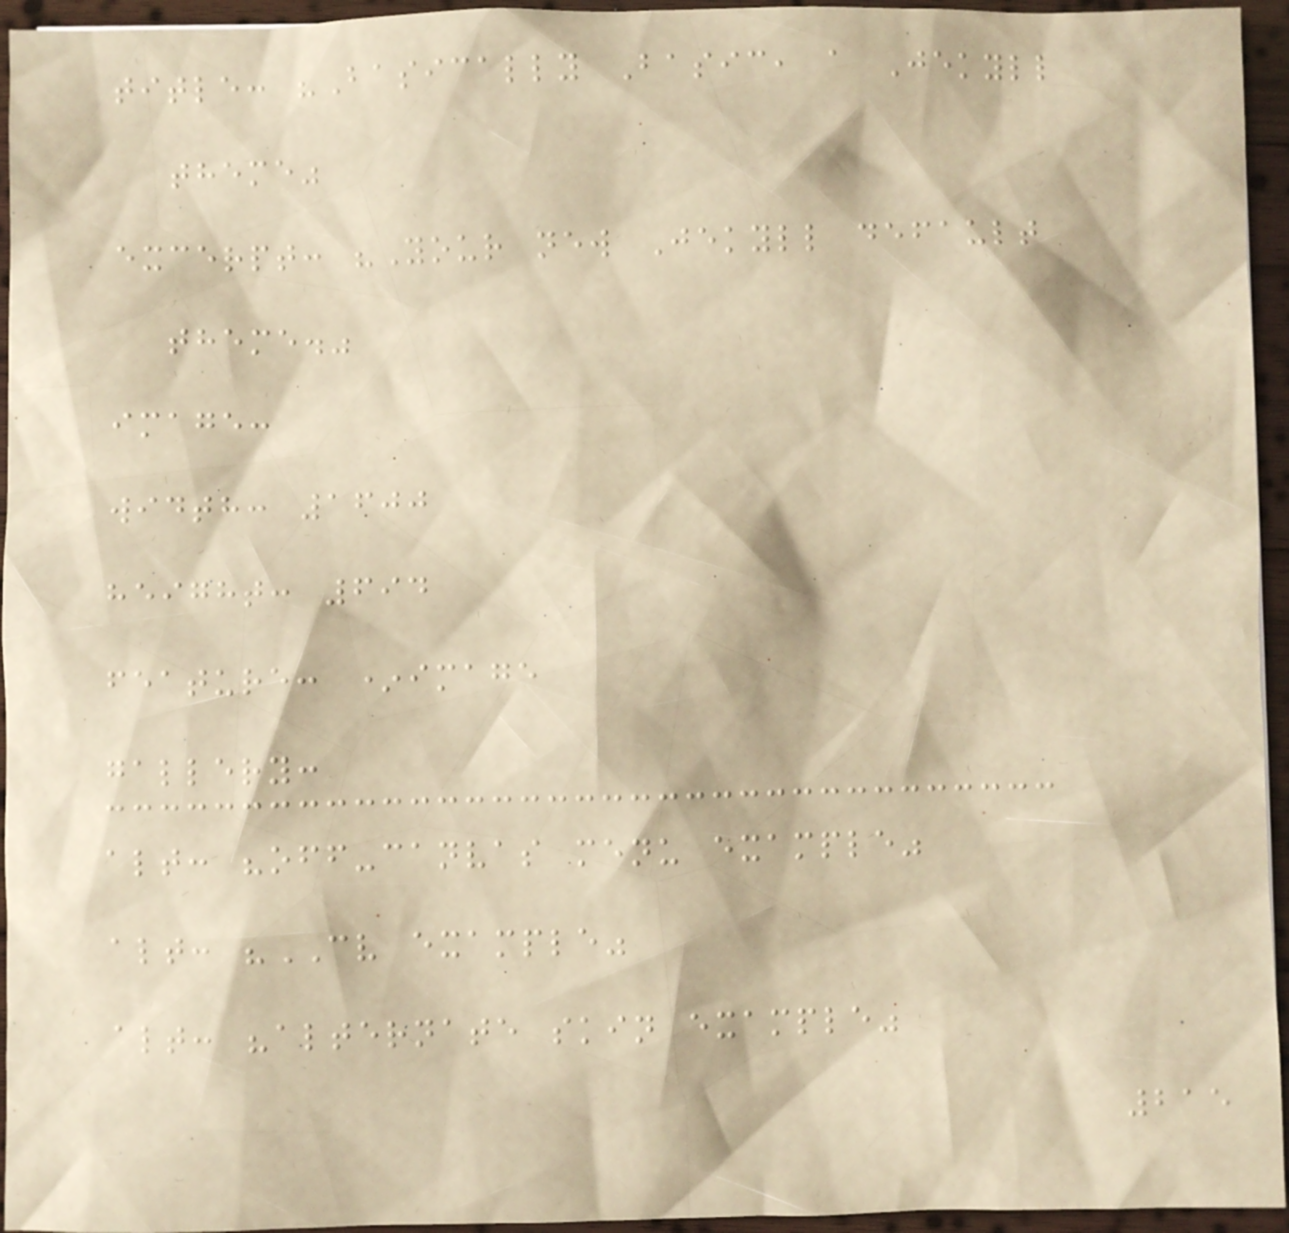title: "Basically Basic, a Jekyll
theme"
excerpt: "Your new Jekyll default
theme."
image:
width: 1600
height: 694
feature: *image
gallery:
alt: "off-canvas menu example"
alt: "CV example"
alt: "alternate skin example"
215
